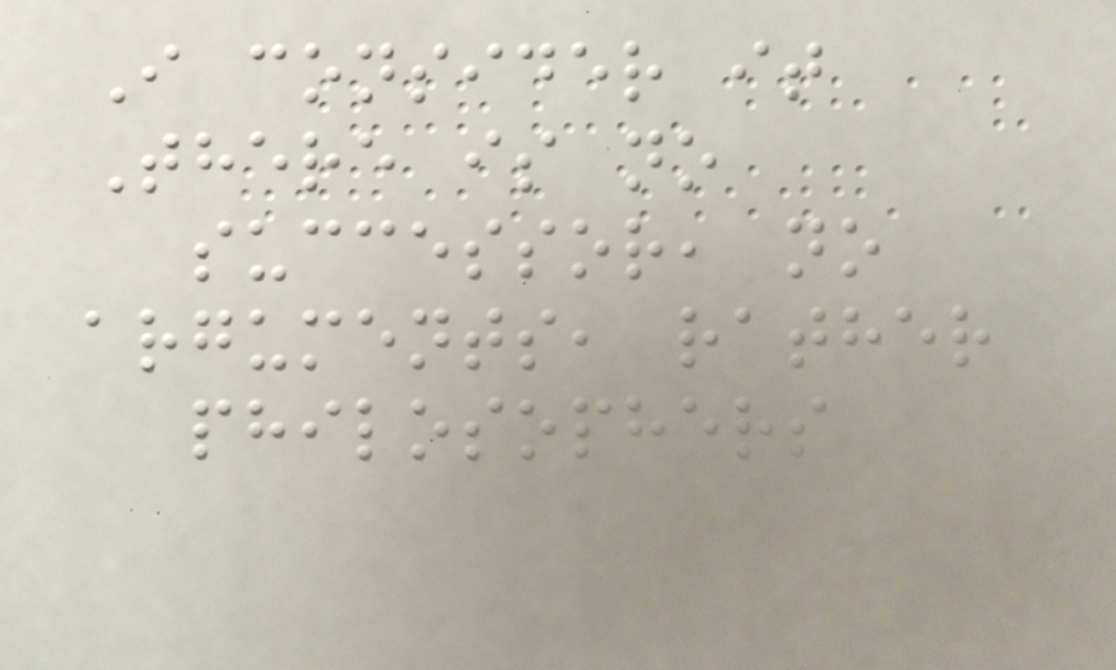I consider it
There is no
successor, no
arguments, rather
philosophers
